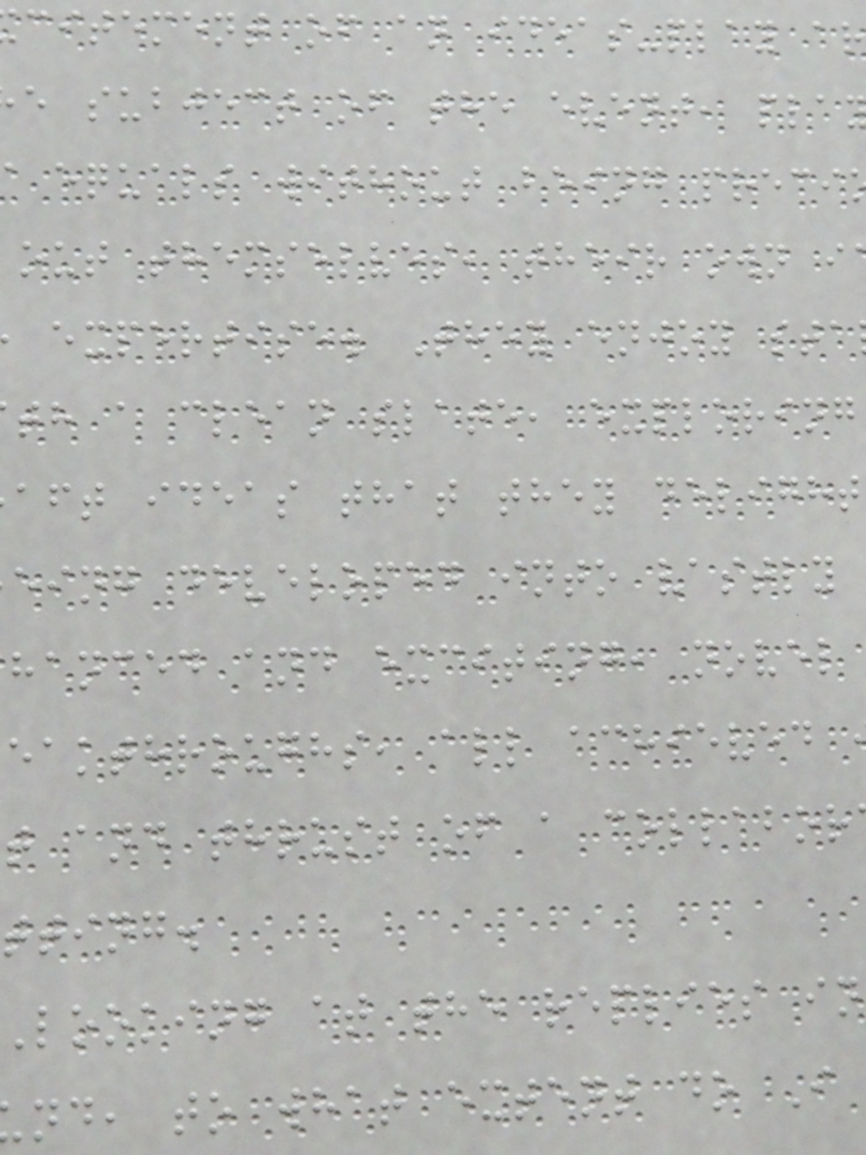citement of an ideas-play ar
e subject of the event, pla
equals without being preci
out themselves, their own i
expertise. They enjoy sta
th a clean slate, exploring
aft ideas that they delight
eing developed into vastly
hanced and exciting, novel
eakthroughs, all achieved
t and thrust of a collabor
tting.
Looking at the replies in
nd, to what extent do I
